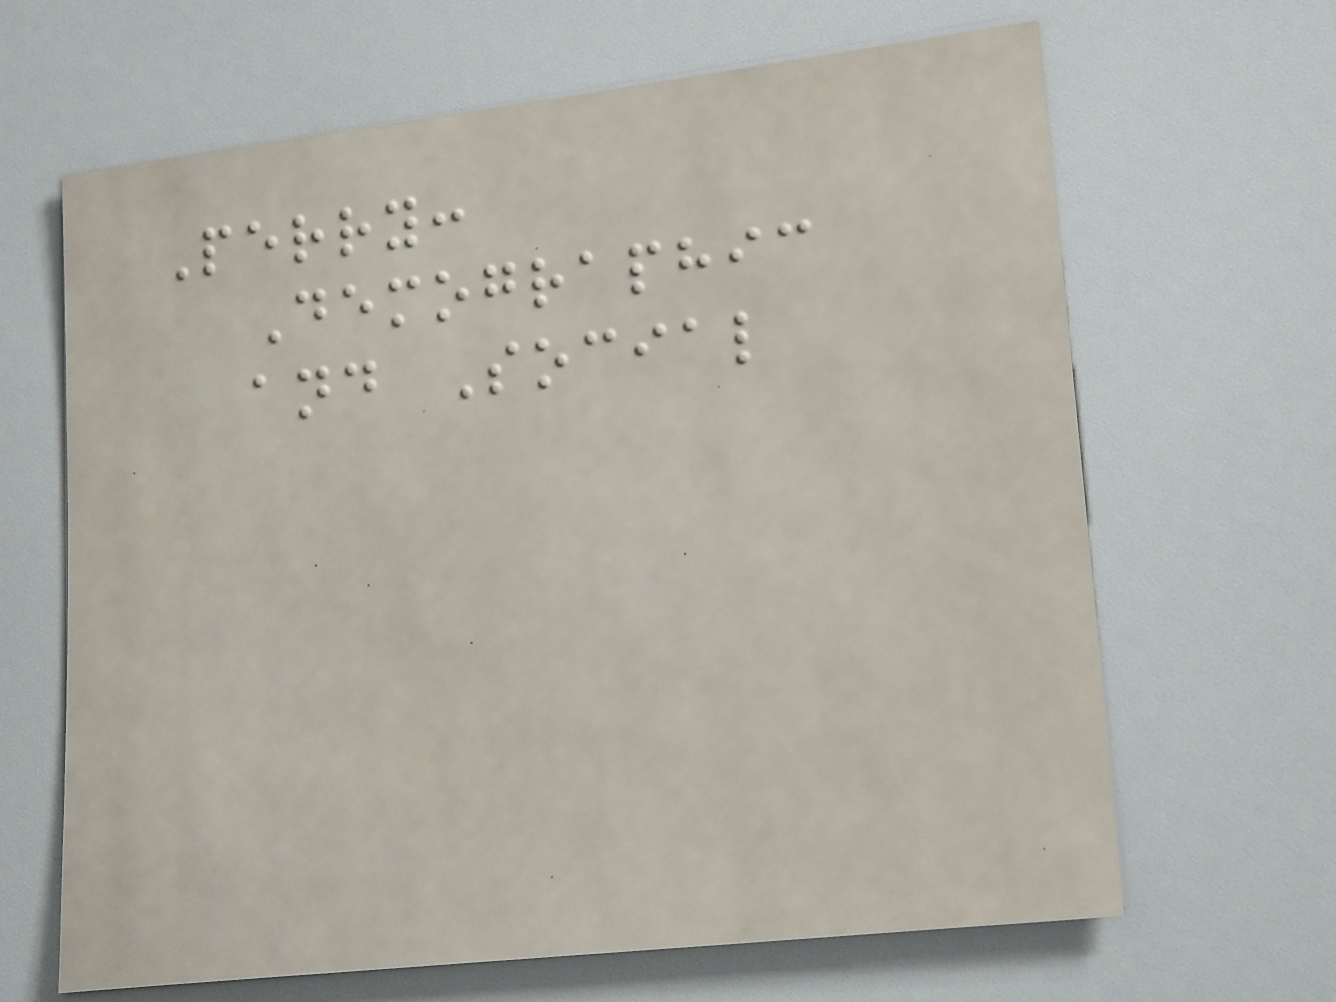Perry:
Demographic
and Social
